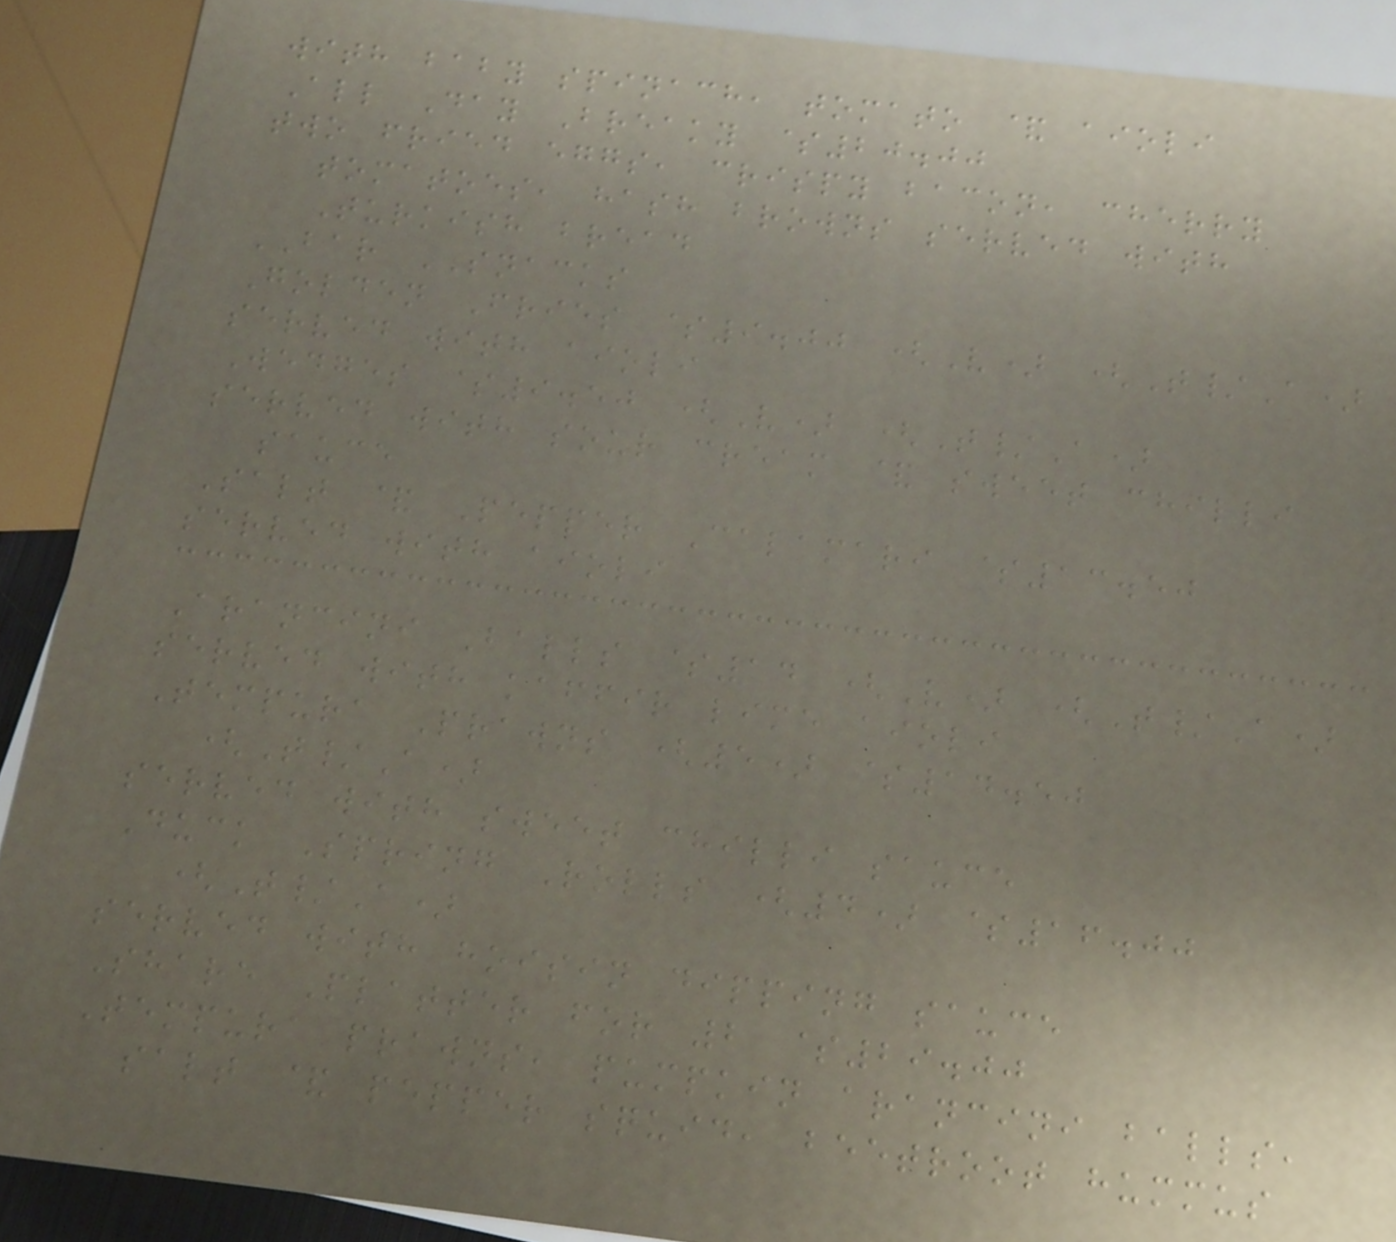with baby spinach, tomato & aioli
All Day Breaky $20.00
two fried eggs, crispy bacon, cherry
tomatoes, hash browns served with
Turkish bread
BAR SNACKS
Golden Fries $9.00 (V) (T/A)
served with aioli
Wedges $9.50 (V) (T/A)
served with sour cream & sweet chilli
sauce
Salt & Pepper Calamari $13.50
served with aioli
Arancini Balls $14 (V) (T/A)
served with kaffir lime aioli
Tempura Prawns (5) $14.50
(T/A)
served with sweet chilli sauce
Duck Spring Rolls (4) $16.00
(T/A)
served with hoisin dipping sauce
Share Platter for 2 $29.00
Tempura prawns, pumpkin arancini balls,
salt & pepper squid, beetroot hummus
